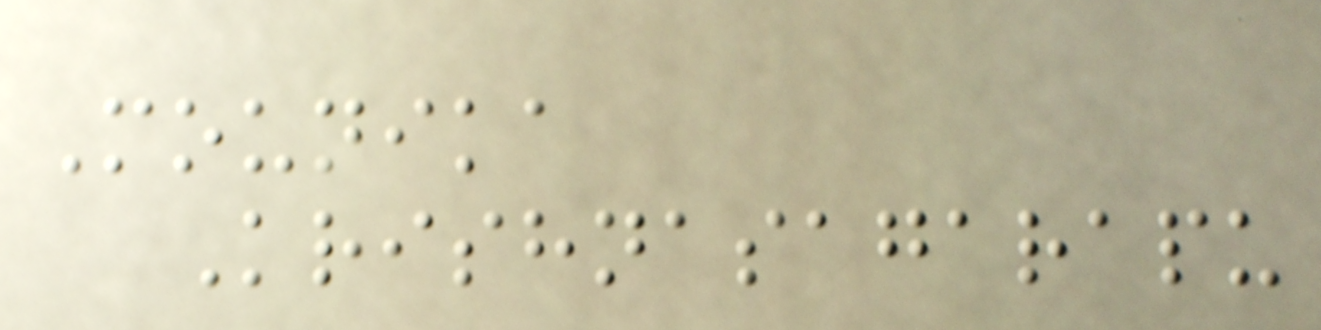Mounika
Krishnasagarapu
